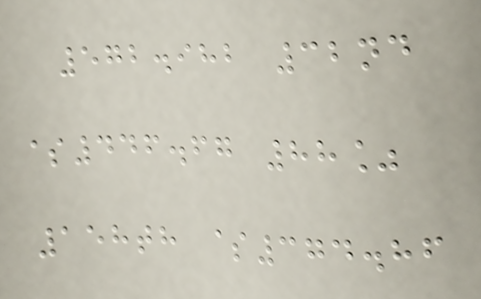572.982 32nd
$446.67 88%
158th $374.86
